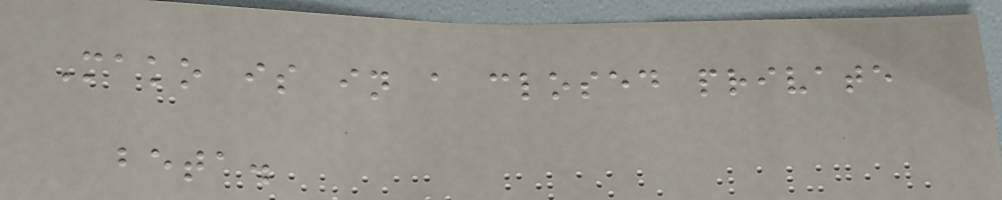Mako is in a closed private
beta.
